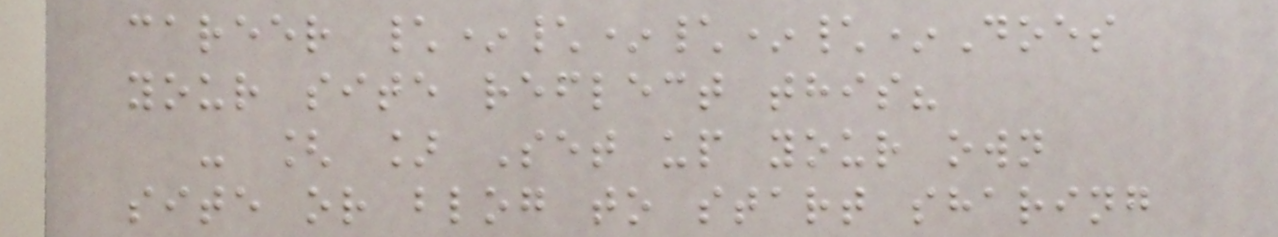career \*\*\*\*Does
your site reflect this?
- [ ] Set up your own
site or blog to start sharing
